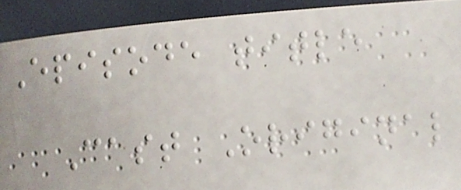Episode title
Cast Original
